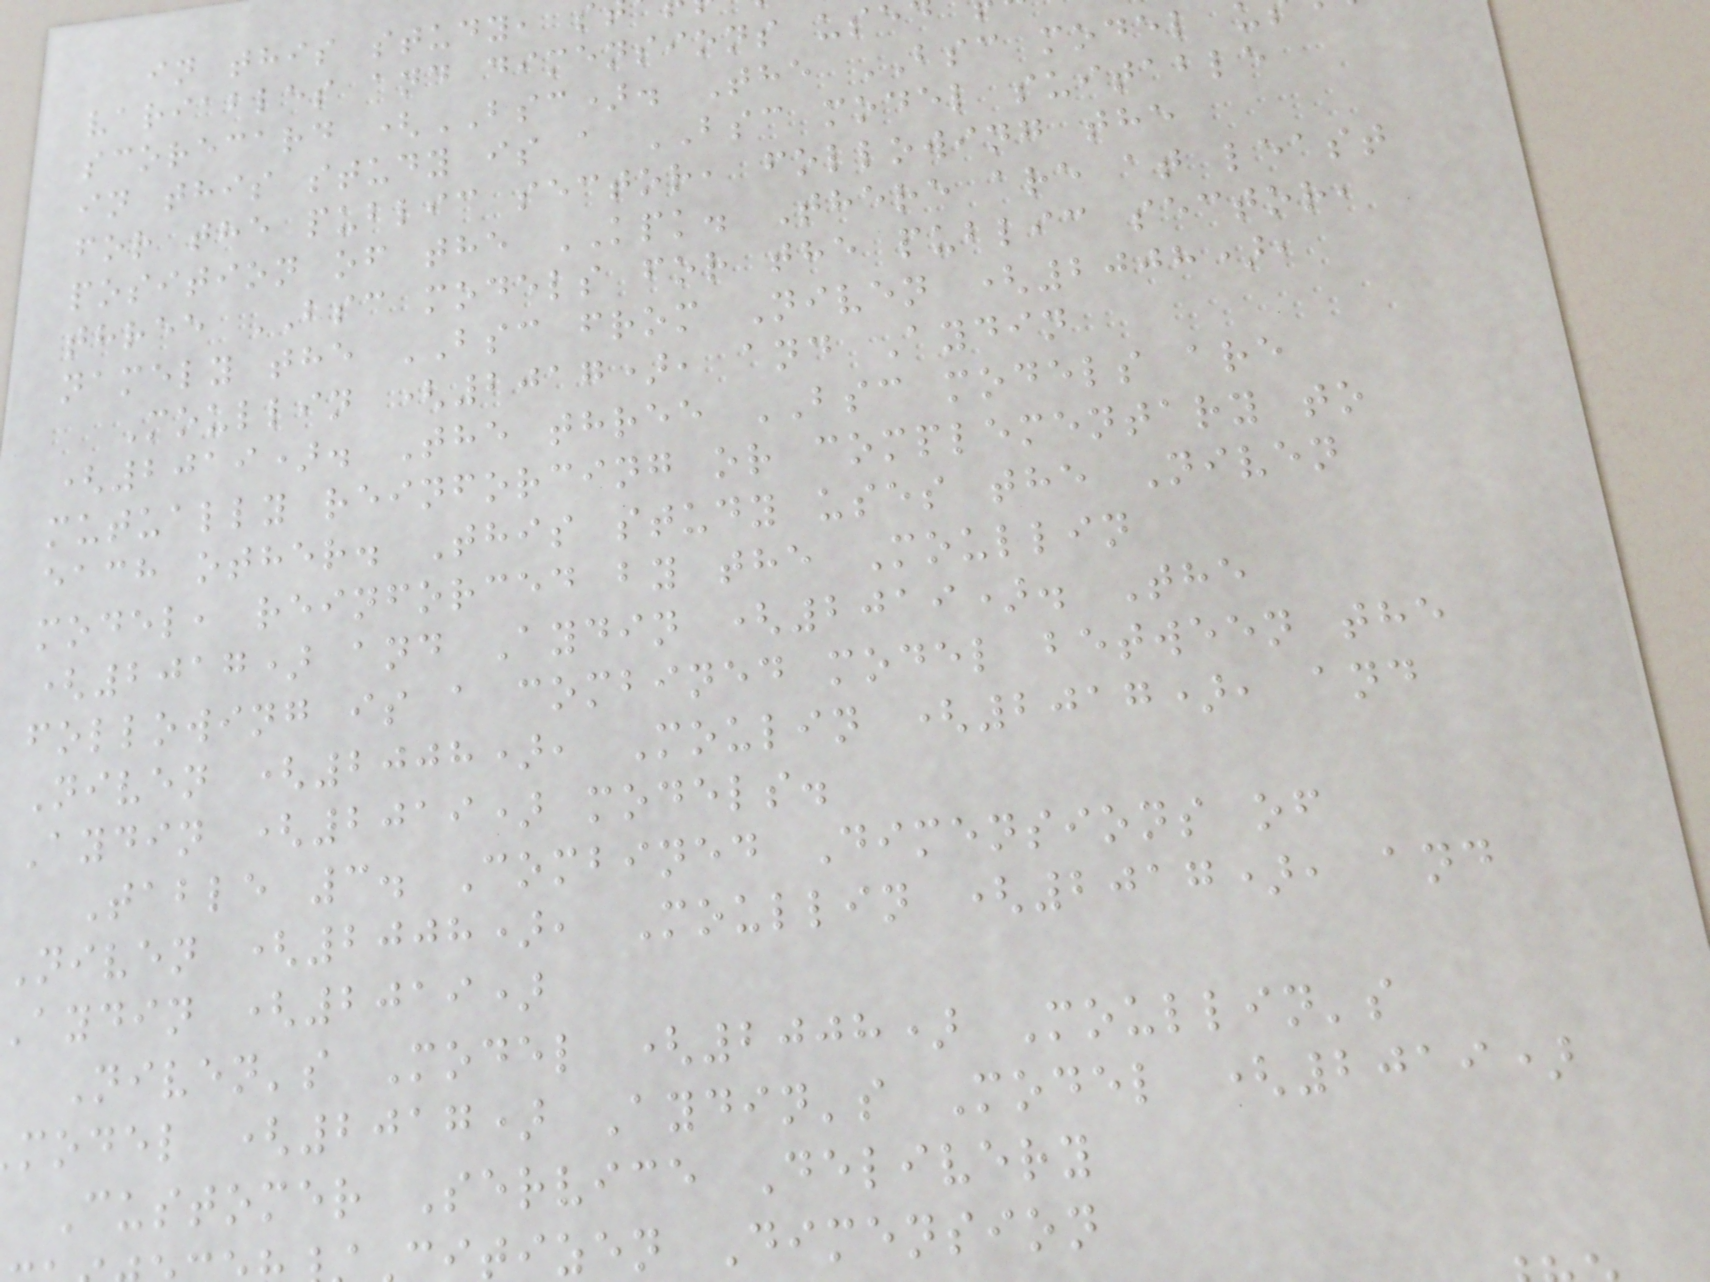in this study, s
variables and dimensions use
scorecard (BSC). The BSC model
in this study is a BSC model suitable
for the public sector, following the
position of the KPK. There are at least
three BSC models for the public sector,
namely the BSC from Niven (2008),
Moullin (2017), and Aydin
(2019). The three BSC models are
mutually reinforcing or complementary to
each other. This study uses the Niven
model, reinforced by the Moullin
(2017) and Aydin (2019). The
following is a combined model between the
Niven (2008), Moulin (2017), and
Aydin (2019) models.
Table 3. Combined Dimensions of
Niven (2008), Moullin (2017), and
aydin (2019)
Niven's Model (2008) Moullin's
model (2017) Aydin's Model (2019)
Customer Service Delivery
itizen Dimension
